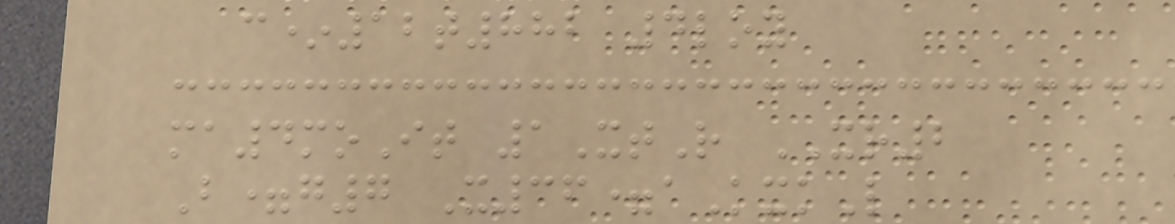c*12t882 4loy
ma4moIt 1XtR XR2
B=g7 X36=aKxkL
